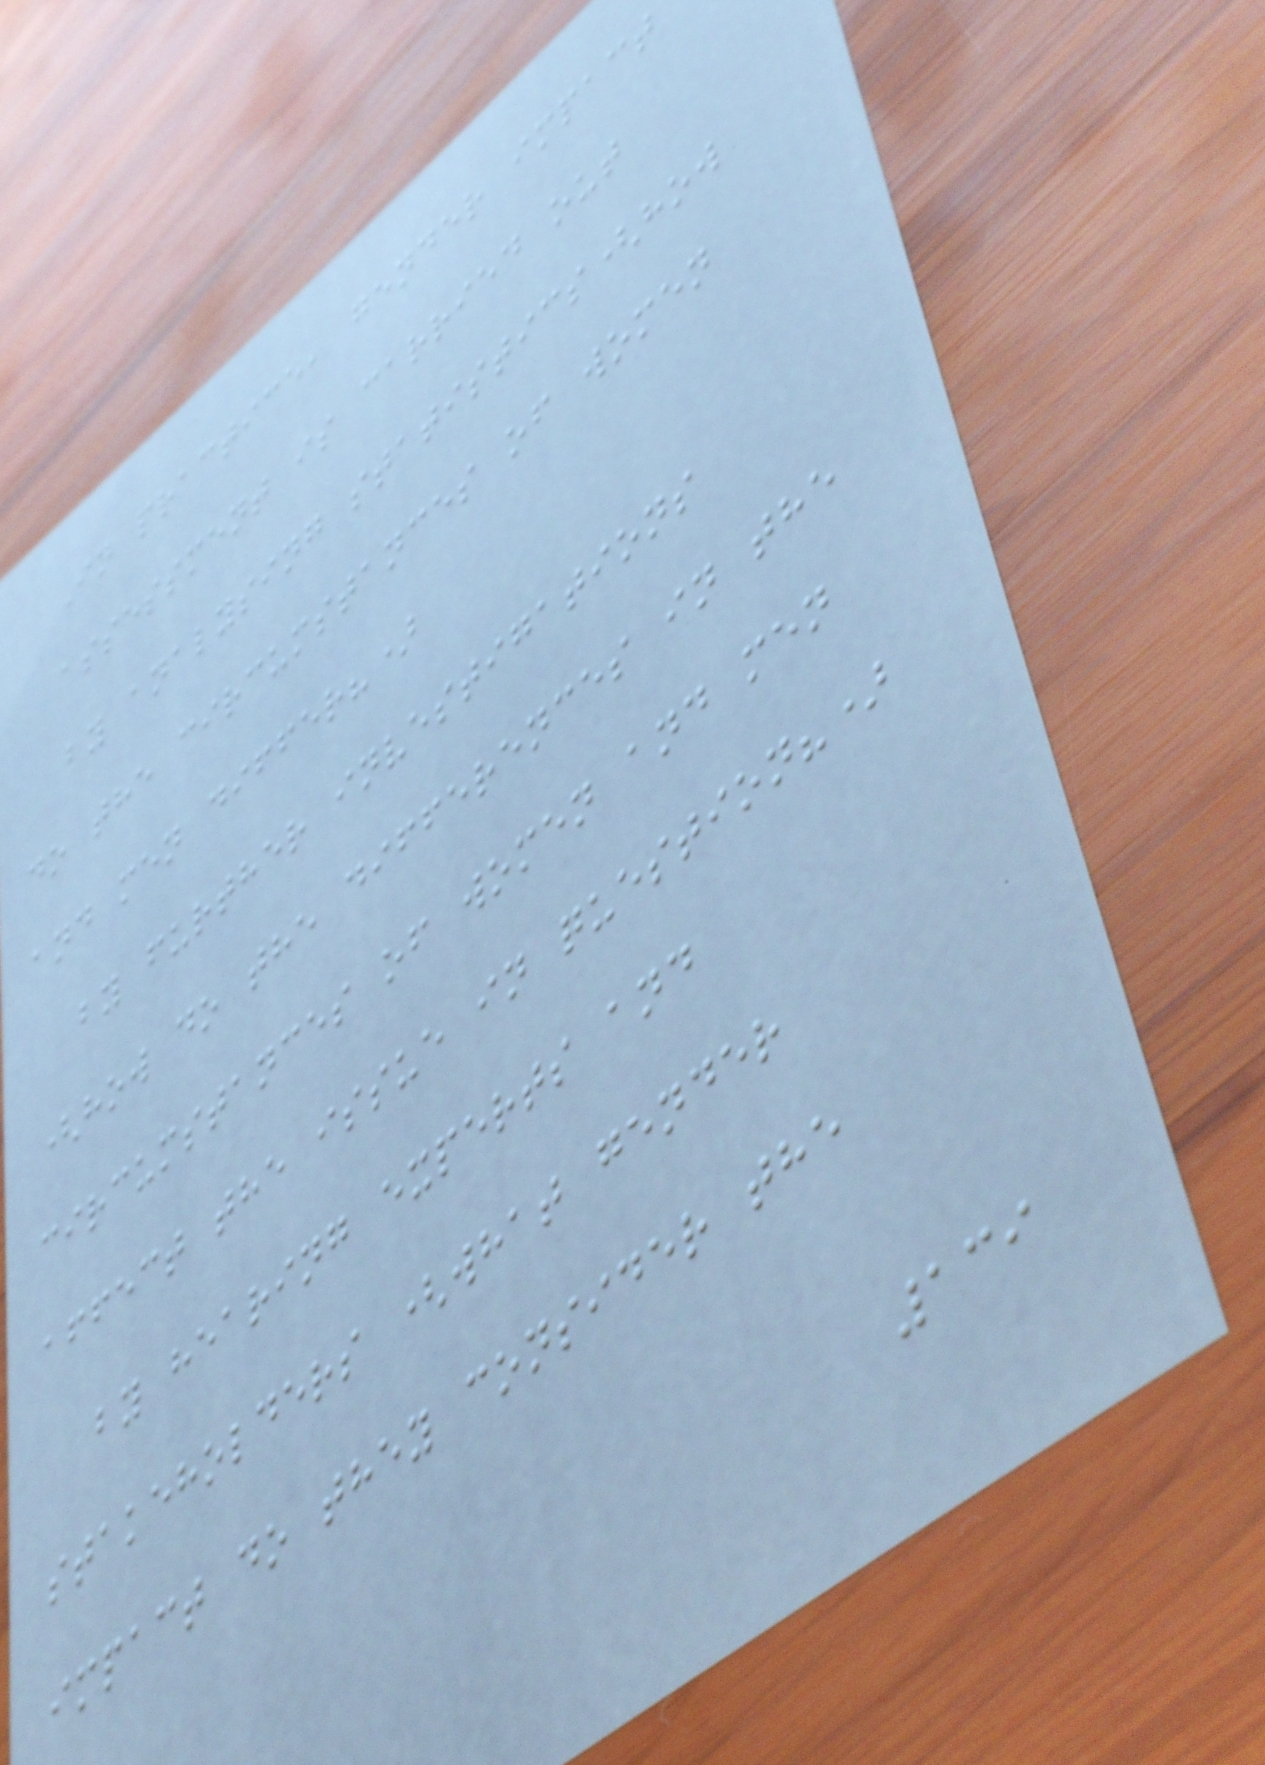In practice, gender impact
assessment is carried out
by analysing statistics(how
do the circumstances of women
and men differ?)
by further investigations
(how do the differences in the
circumstances of women and men
affect the issue in question?)
by hearing experts and
stakeholders (what gender
impact do they consider the
139
